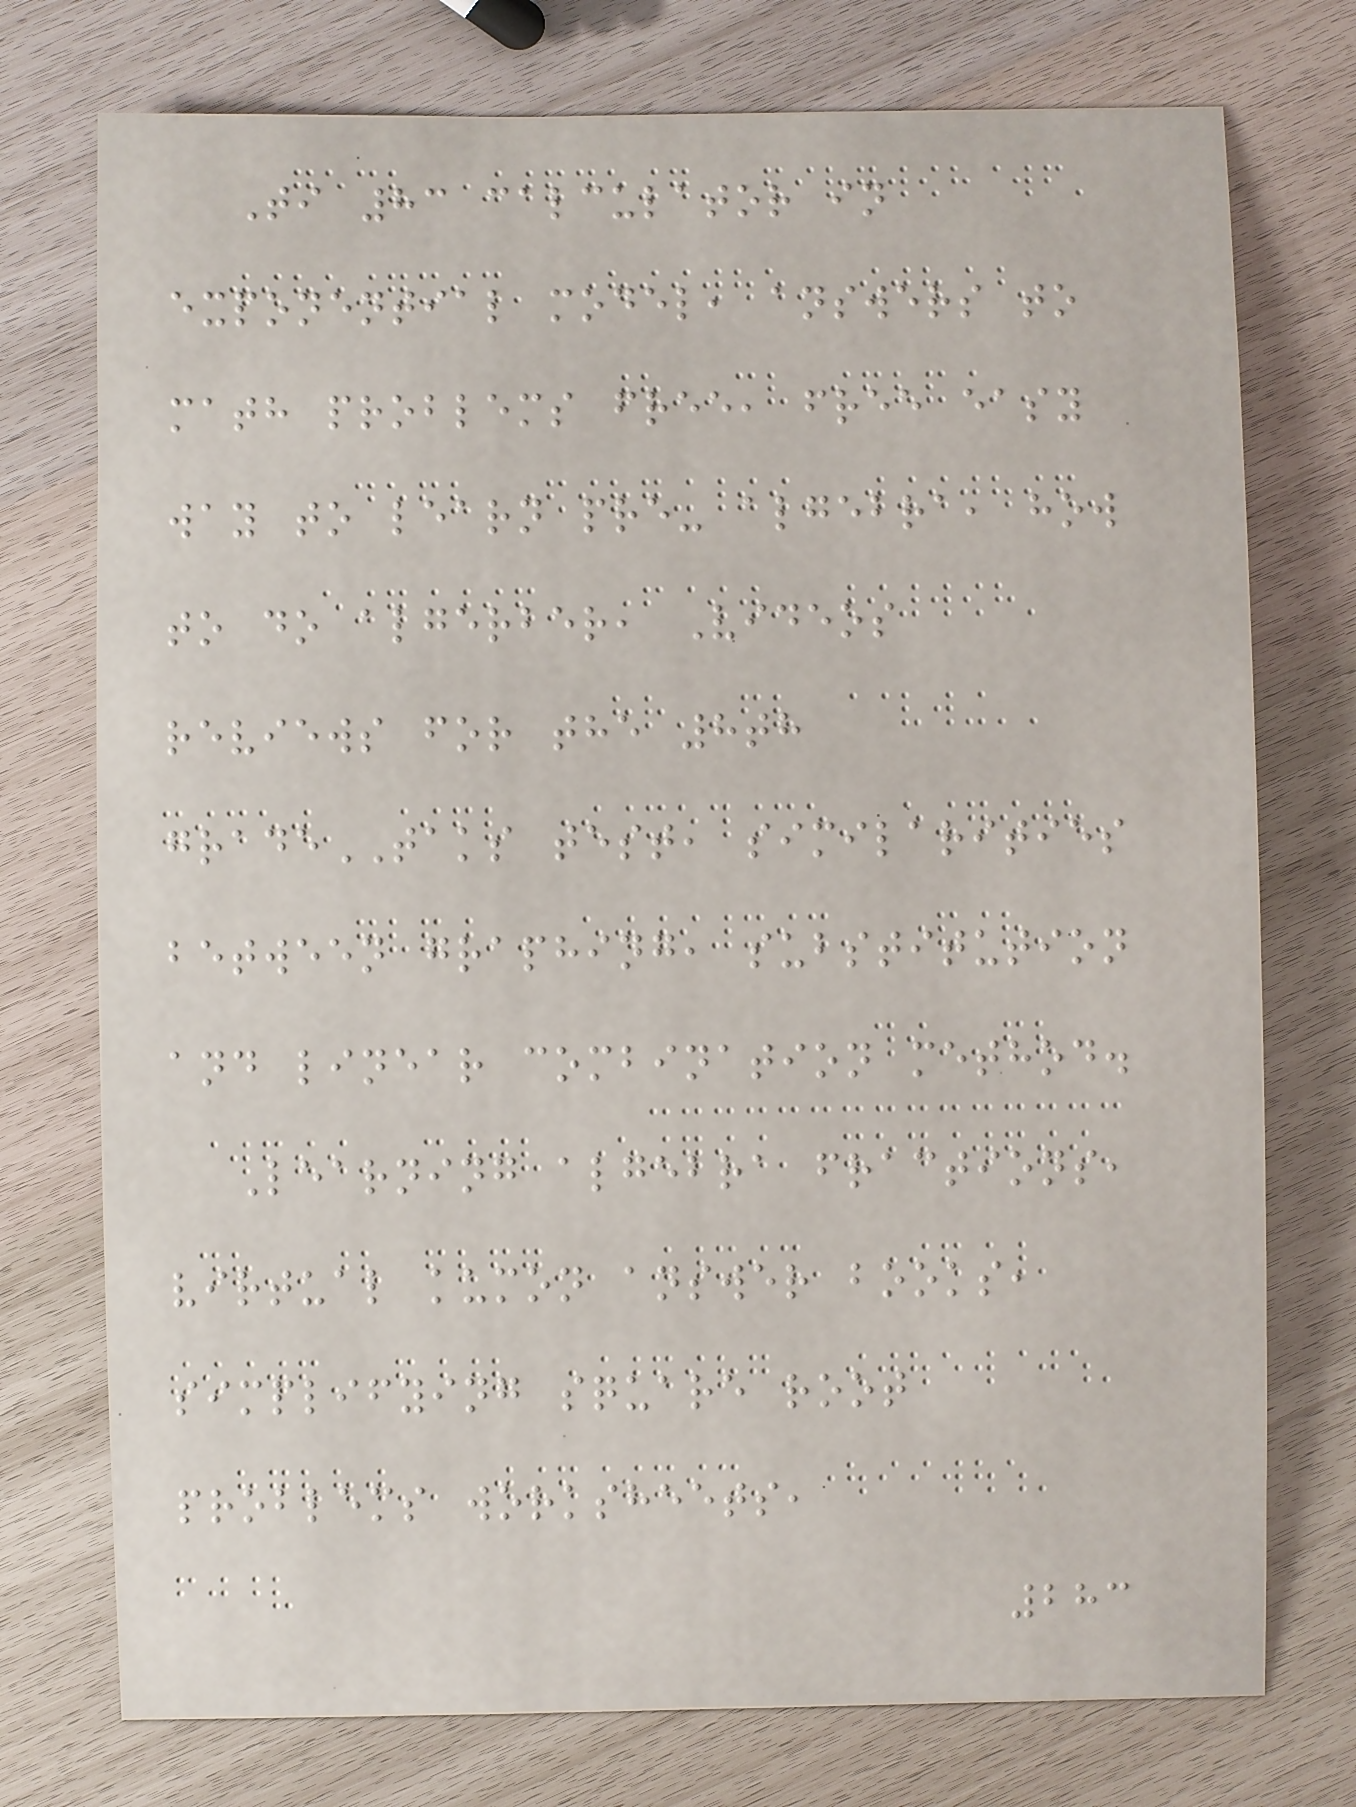Ti 83 calculator in
exponential model, answers to
math problems free, free easy
way to learn pre- algebra, how
to do algerber, Videos
reviews for the 8th
gradeTAKS test, similarities
between graphing, substitution
and linear combination method.
Learning algebra fractions,
virtual kumon answer books,
simplifying square root
problems worksheets,
283
